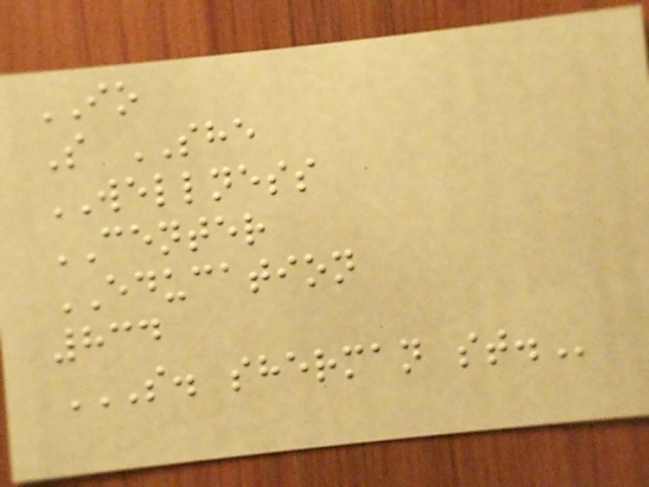IO
S SHE
WELLNESS
CENTER
EDUCATION
834
S. SHERMAN ST.
